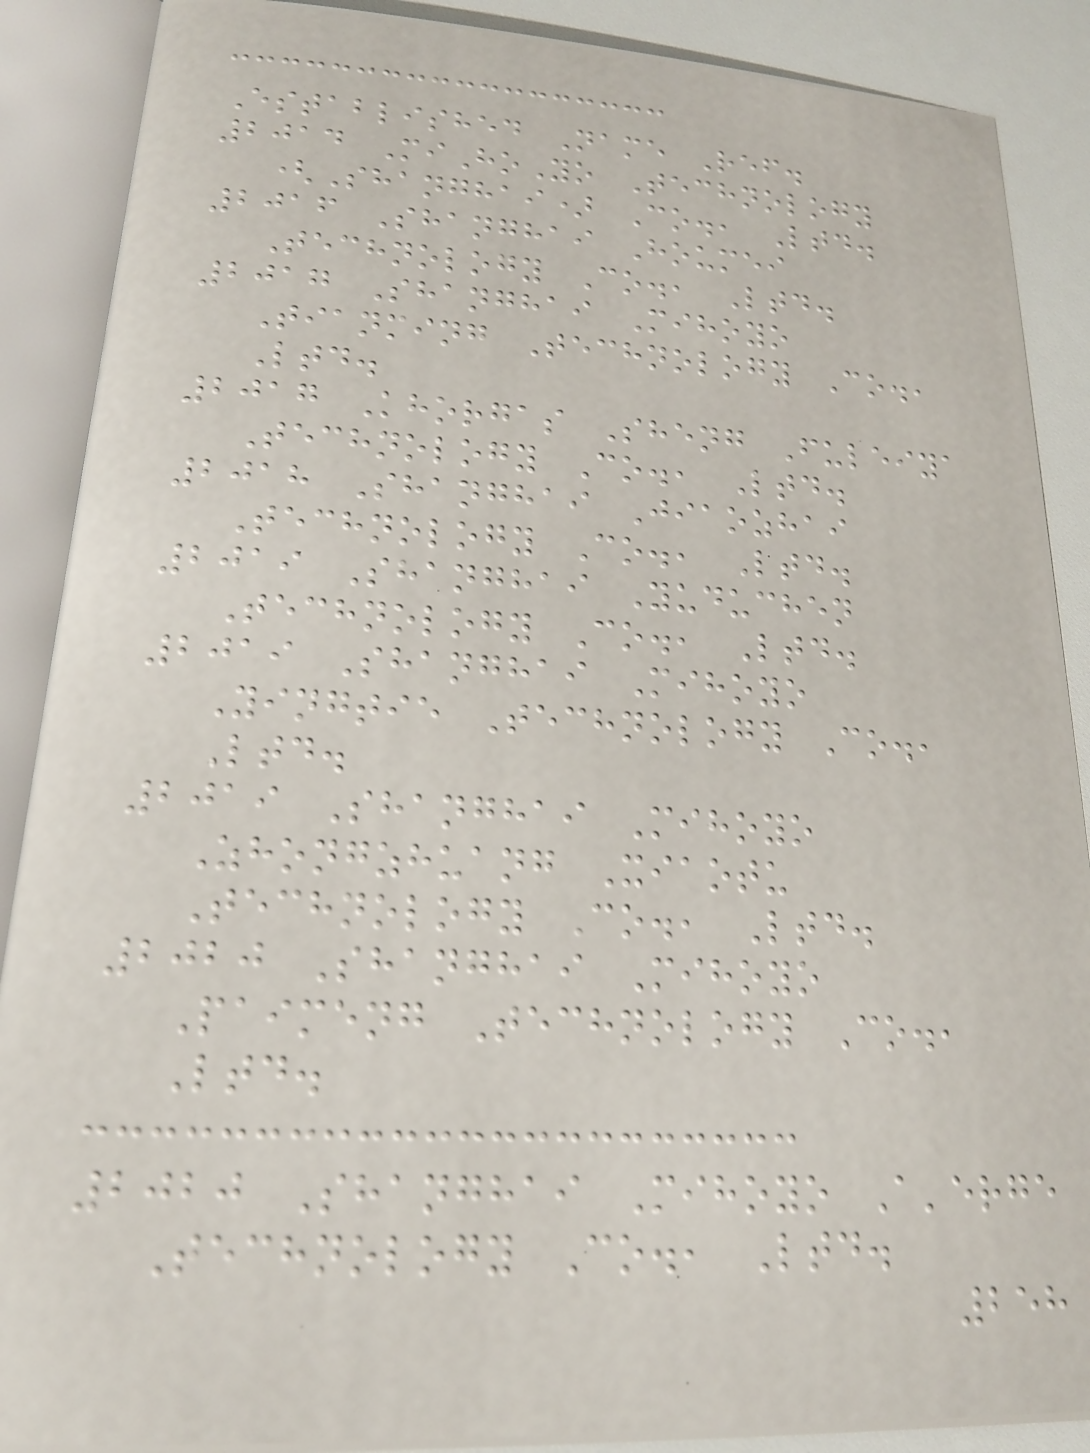Established Name Ref.
2014 MiHoYo Technology
(Shanghai) Co., Ltd.
2016 Shanghai Houmei
Technology Co., Ltd.
2017 Shanghai Mihoyo
Tianming Technology Co.,
Ltd.
2017 Khorgas Sheng Fuleiya
Technology Co., Ltd.
2018 Shanghai Jiaozhai
Technology Co., Ltd.
2019 Shanghai Yuduchen
Technology Co., Ltd.
2019 Shanghai Mihoyo
Yingtie Technology Co.,
Ltd.
2019 Shanghai Mihoyo
Zhongzhuang Xiaotu
Technology Co., Ltd.
2020 Shanghai Mihoyo
Paimeng Technology Co.,
Ltd.
2020 Shanghai Mihoyo A'erge
Technology Co., Ltd.
258
